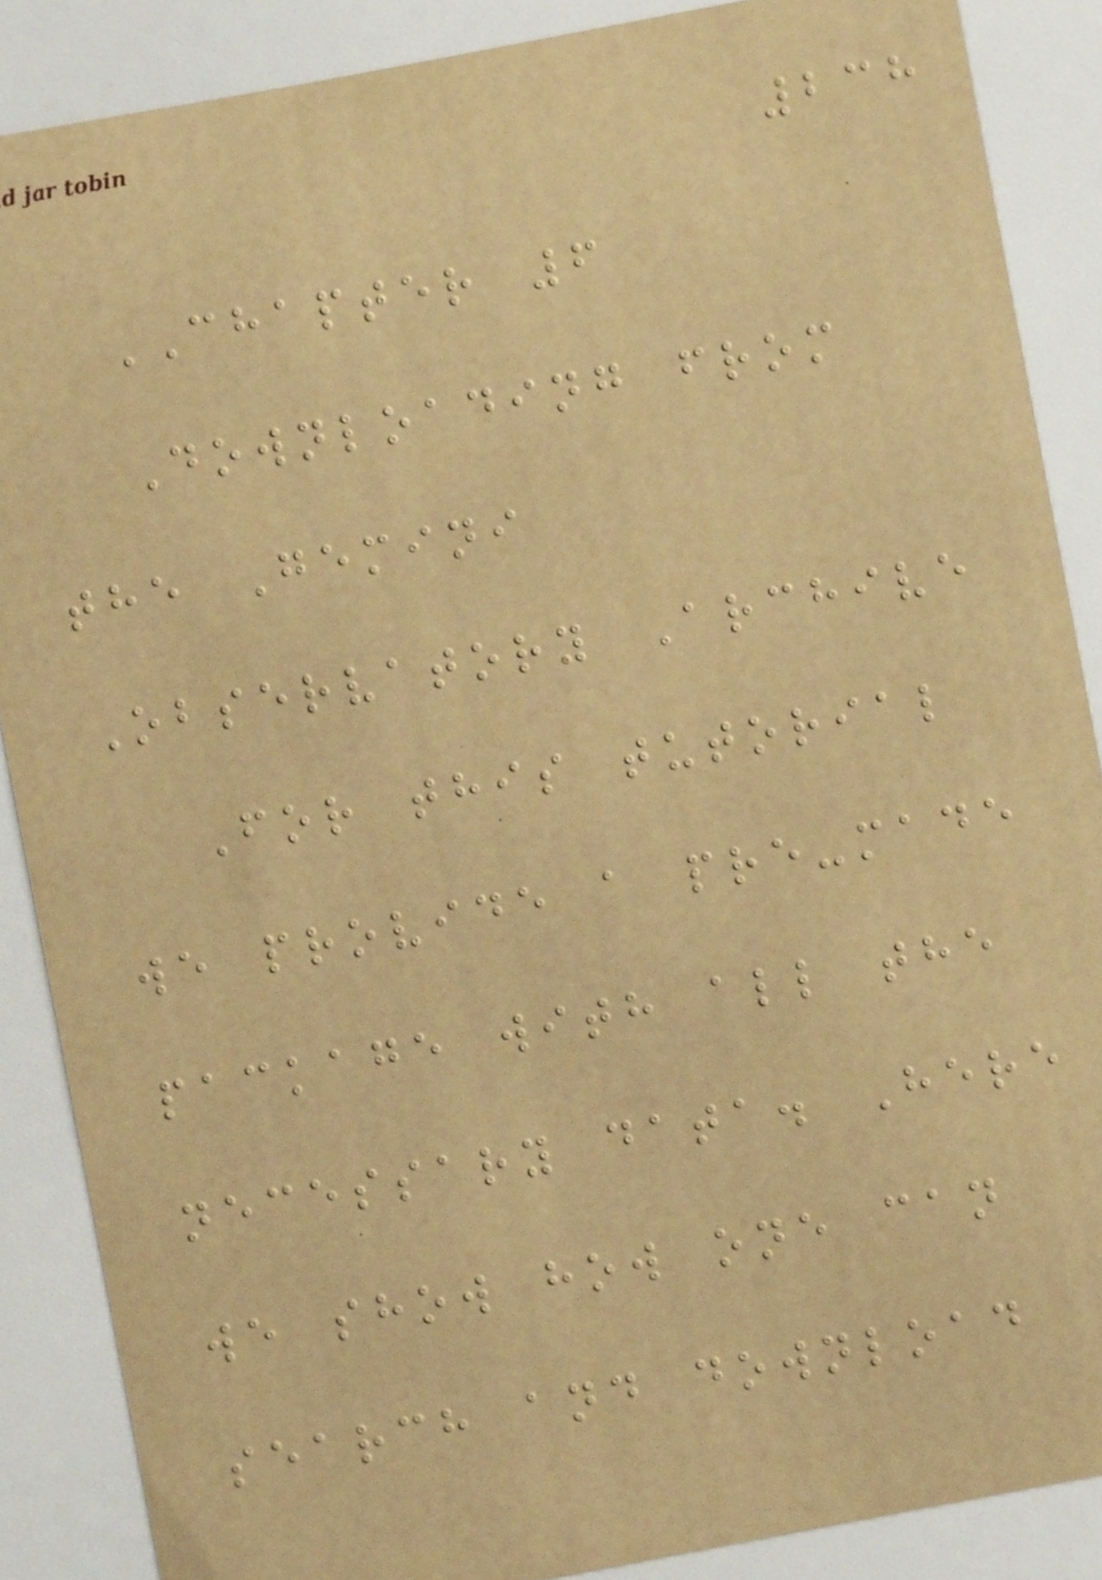238
CHAPTER 6
Downloading from
the Gemini
Observatory Archive
For this tutorial
we provide a pre-made
package with all the
necessary data. Here
we show how one can
search and download
